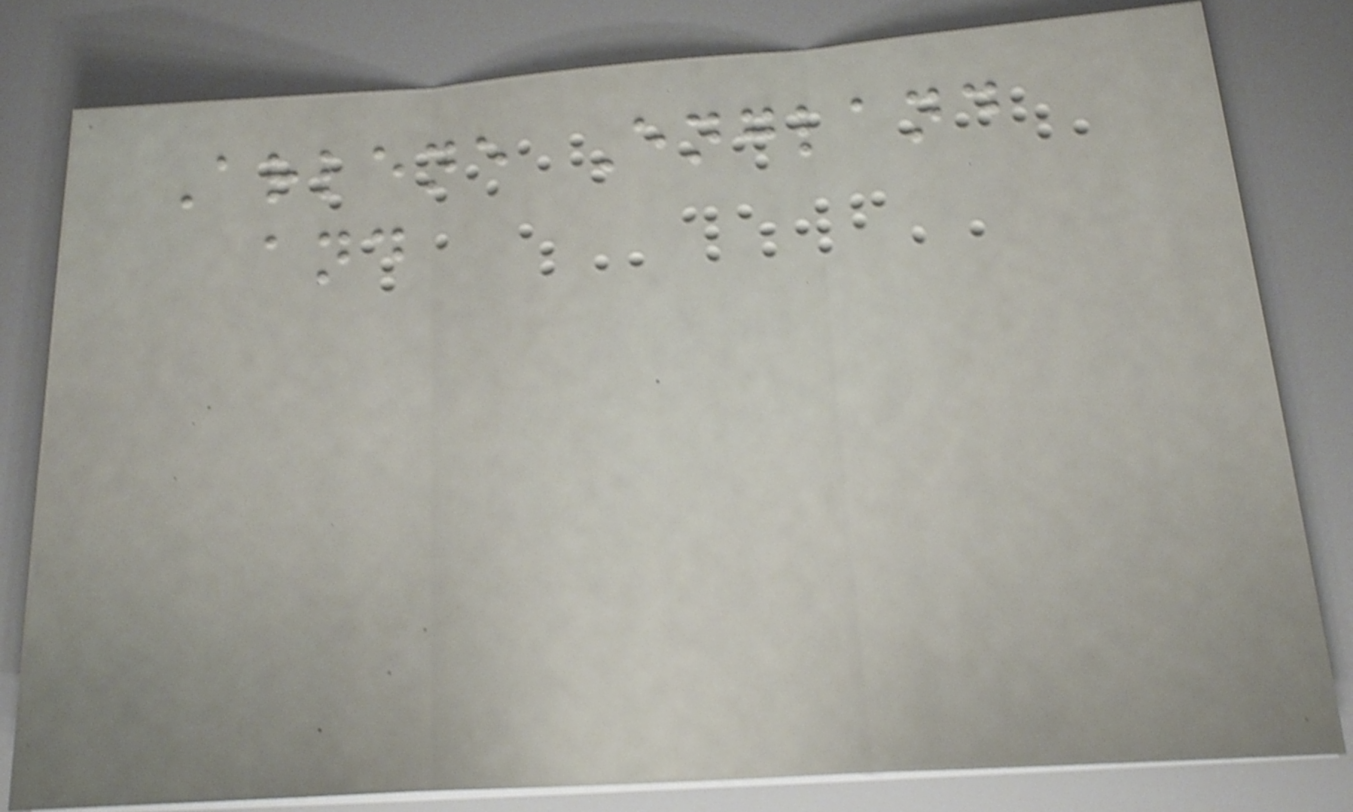Arlene England
and
